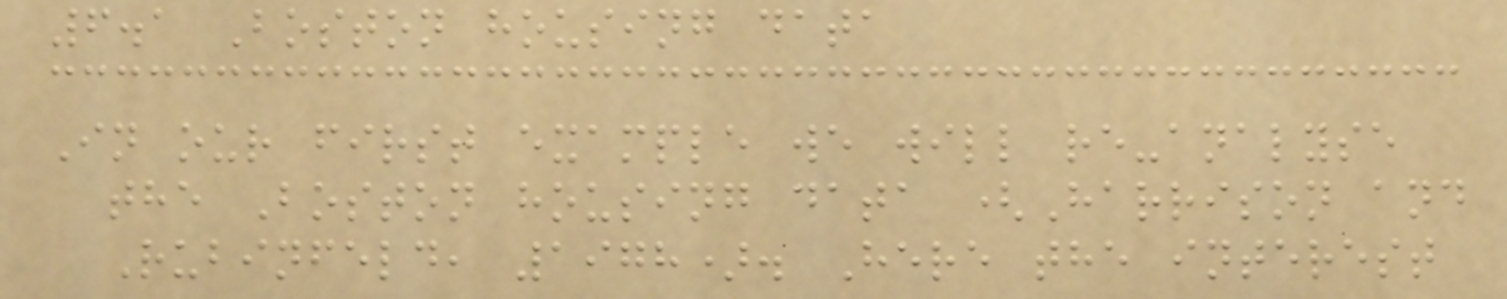6.1 Boston housing data
In our first example we will re-analyse
the Boston housing data (Harrison and
Rubinfeld, 1978). Here the interest
